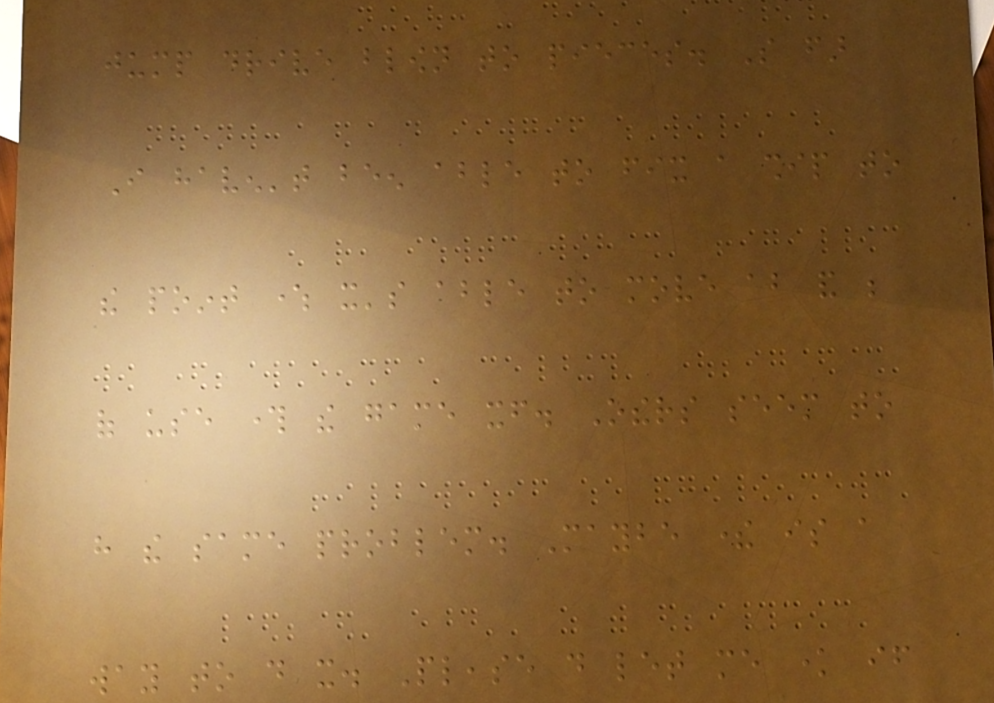jump drive blown to pieces. So far
I haven't been able to fix a ship to
the point where it's able to move about and be
of use through the game itself. Others seem to
have the same problem. Maybe there is a
way to do it. Please do let me know if
